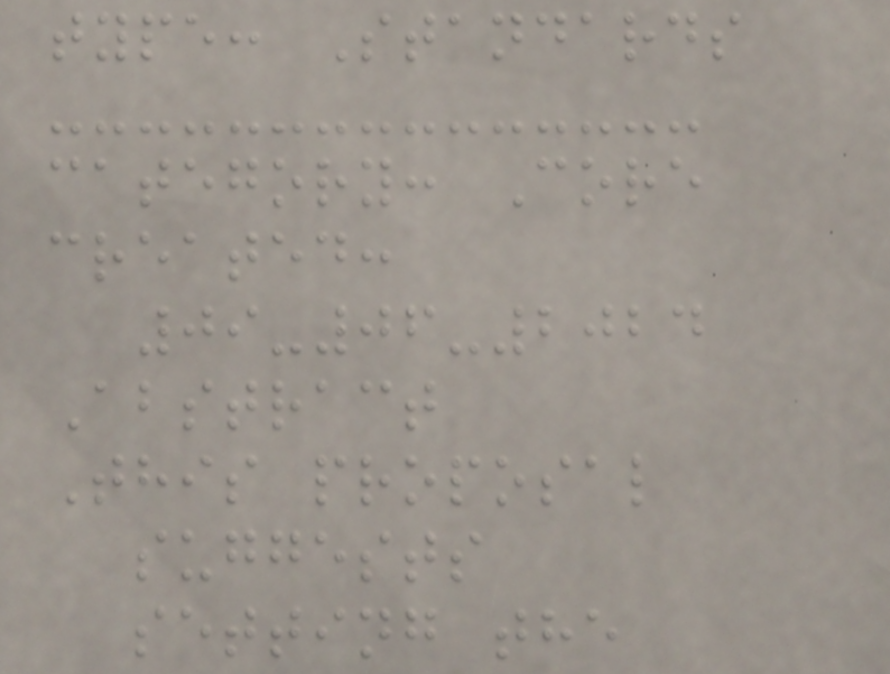type: Standards
category: Core
created:
09-06-2024
Abstract
This proposal
suggests
setting the
